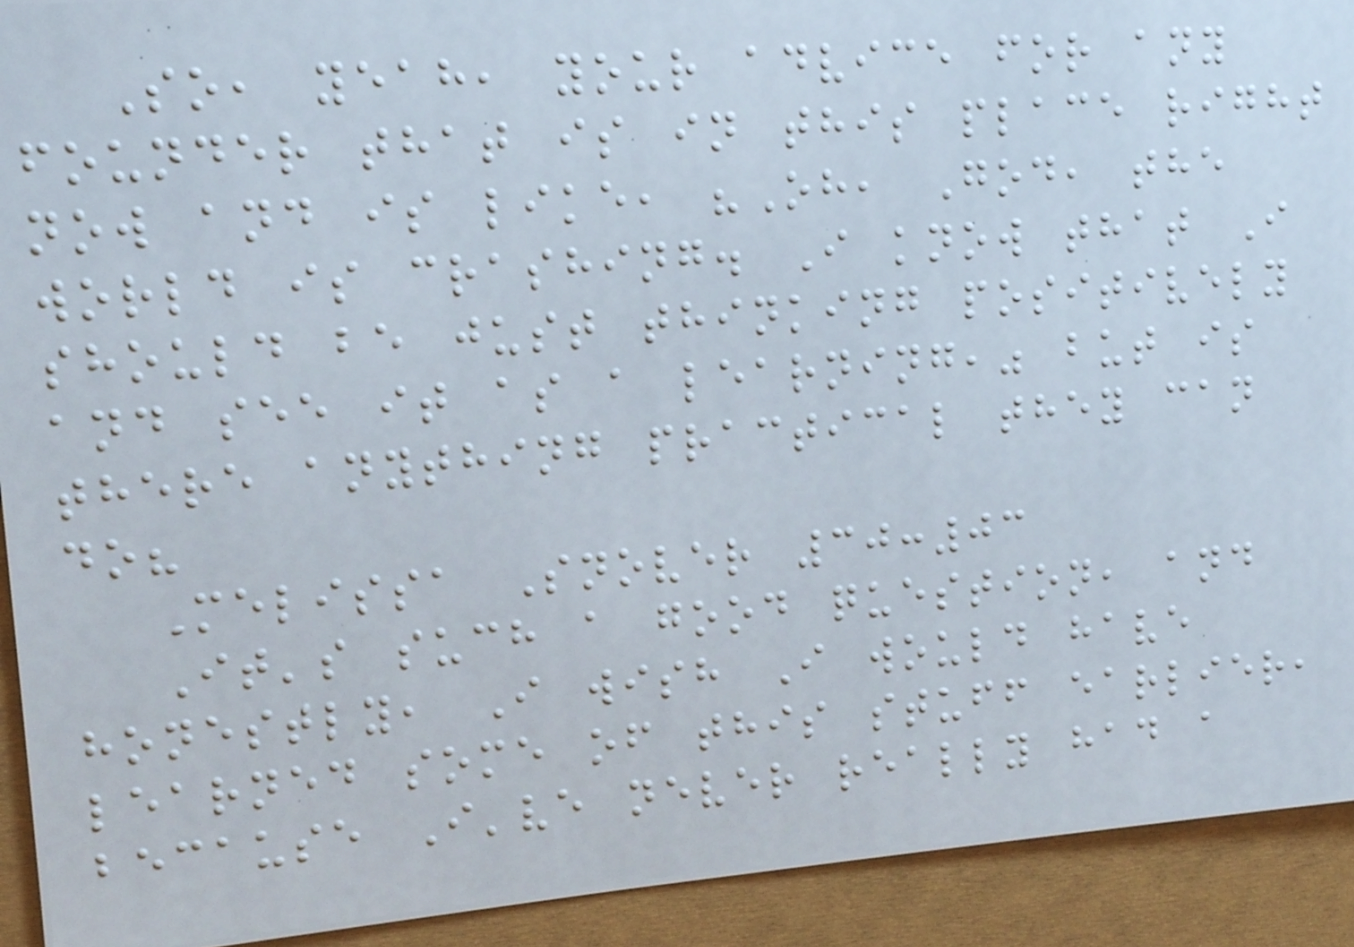So, yeah, your advice for any
founder that is in this place right
now and is like, "Oh, God, the
world is crashing. I know that I
should be just thinking positively
and see it as a learning," but is
there anything practical they can
do?
Melissa Snover 30:03
It's such a good question, and
honestly, I wish I would have
learned some of this stuff earlier,
because I've never really had a
